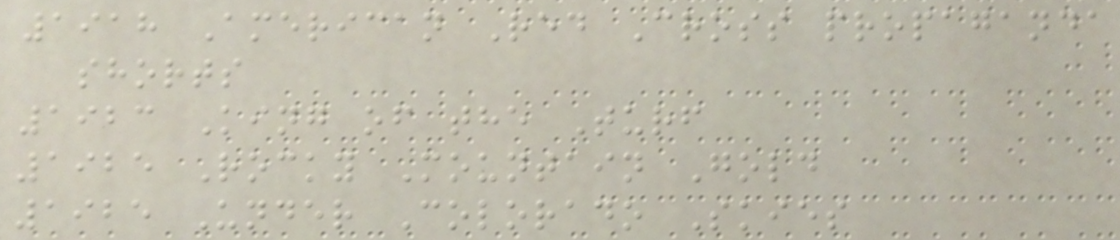1918 American Red Cross propaganda
shorts
1923 King of the Turf
1925 Rocky Mountain Gold
1925 Under Colorado Skies
